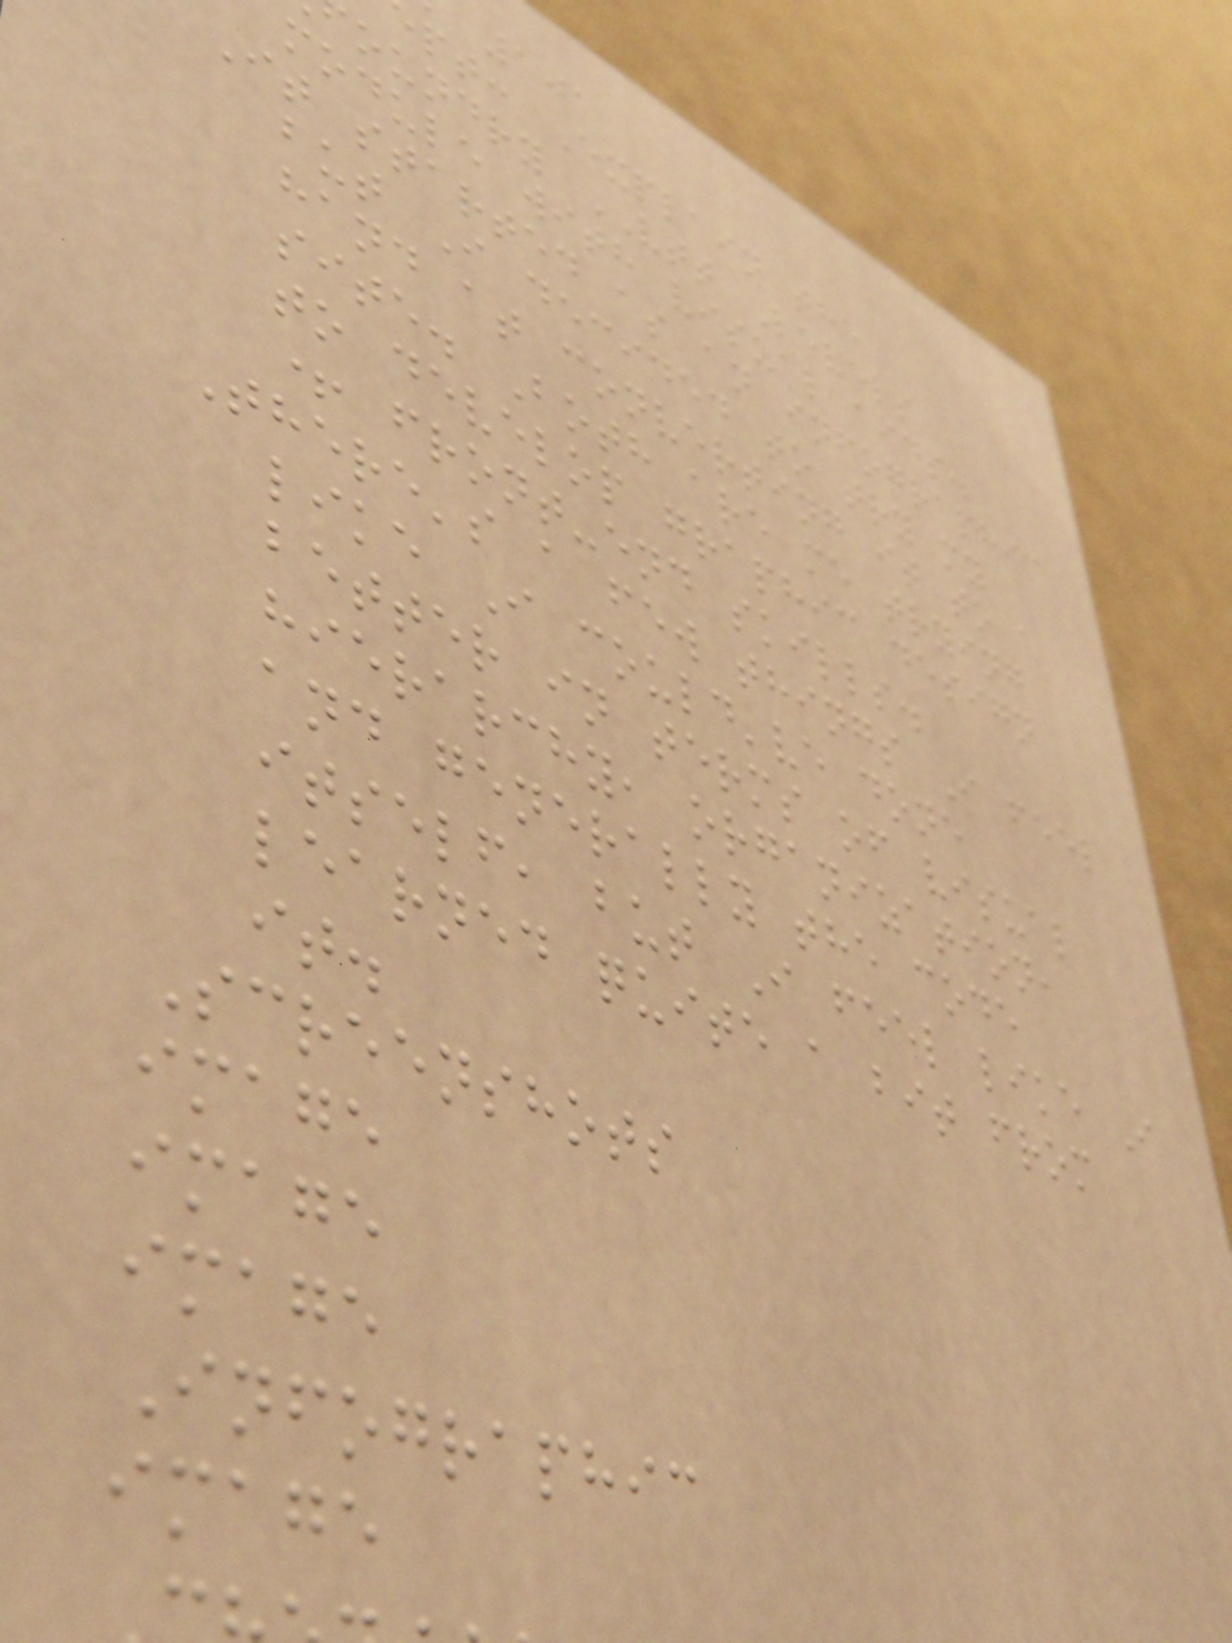101
pt: Explain the
oundry VTT Levels
module with visual aids.
It started as an infographic
but I decided to try my
hand at converting it to a
site. Both are me trying
to develop graphic design
+ front-end skills.
There's a few things I feel
like I could've done
better in terms of visual
hierarchy, organization,
and generally the code
itself, but I feel like I
learned quite a bit from
it.
Screenshots
image
image
image
Infographic
image
